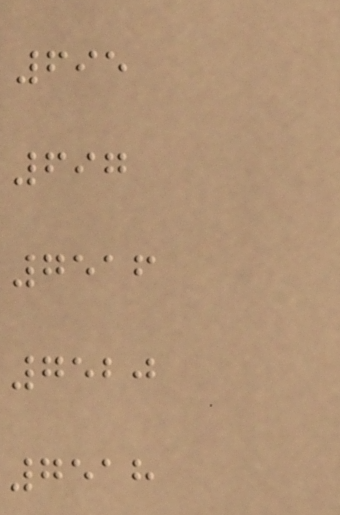695
697
7516
7520
7518
